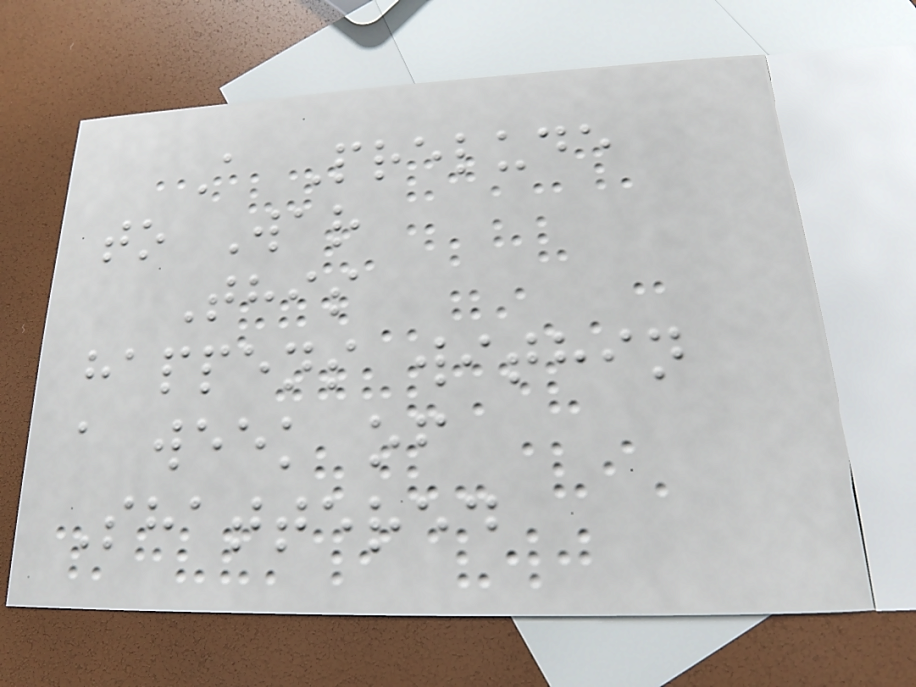A Prelude
to War
This
happens within
a week of
Shattered
